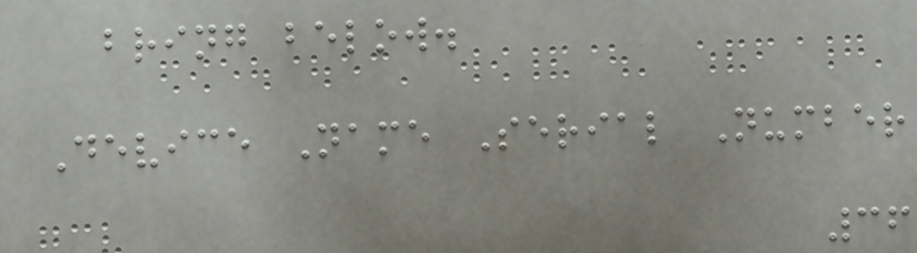bring below.
Device Name Serial Number
36
